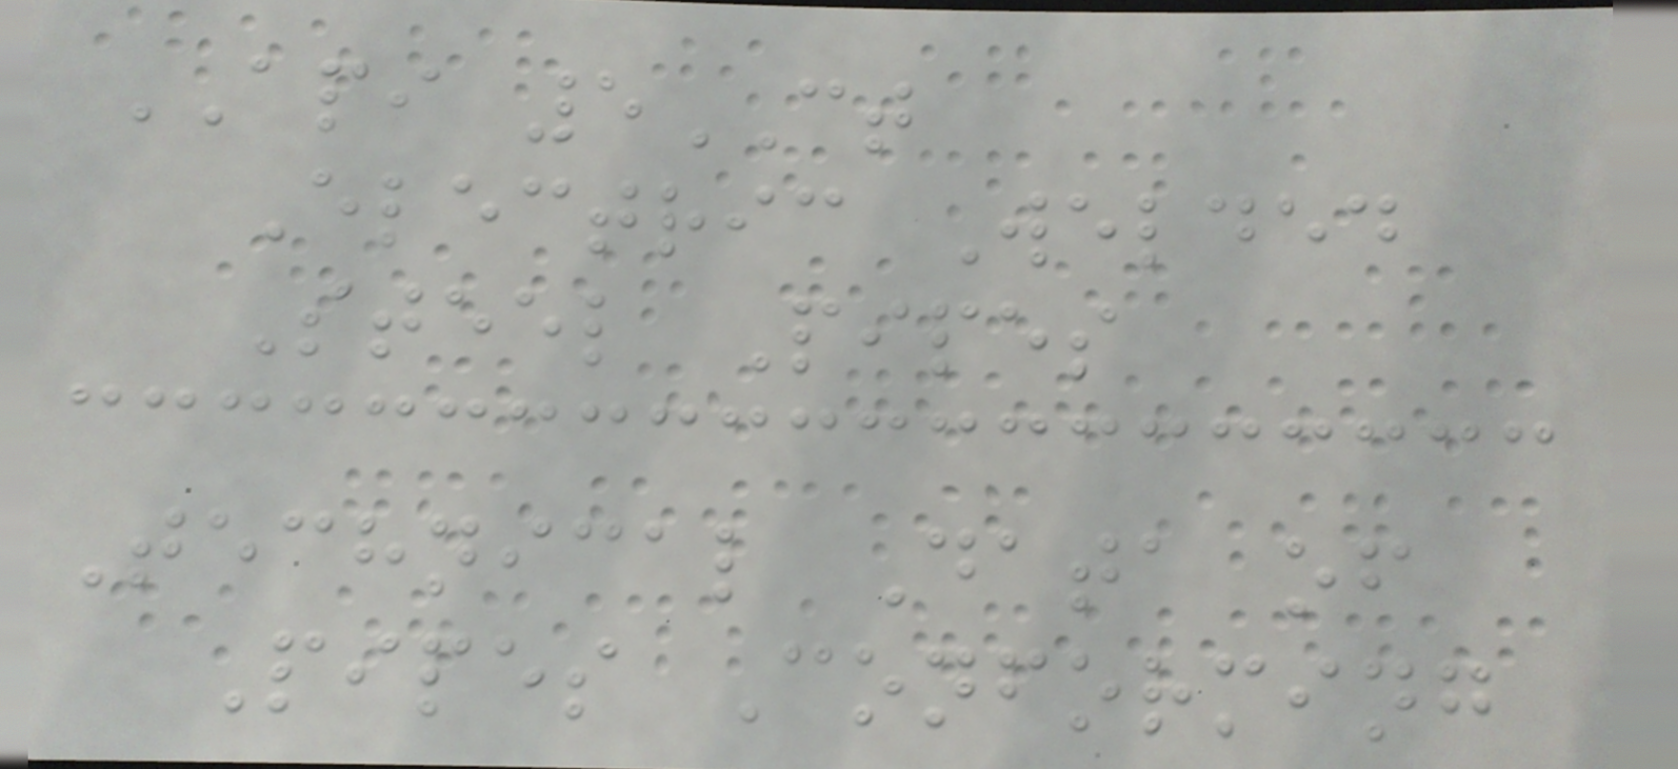API 5CT
Electric Welded
Steel Pipes
Technical Data of
Pipes Conforming
